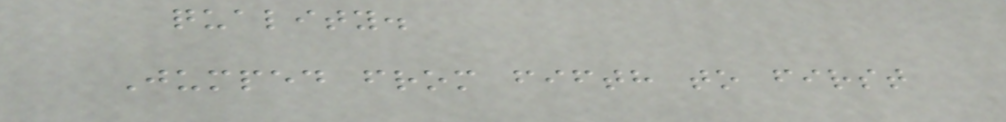quality.
Jumped from fifth to first
